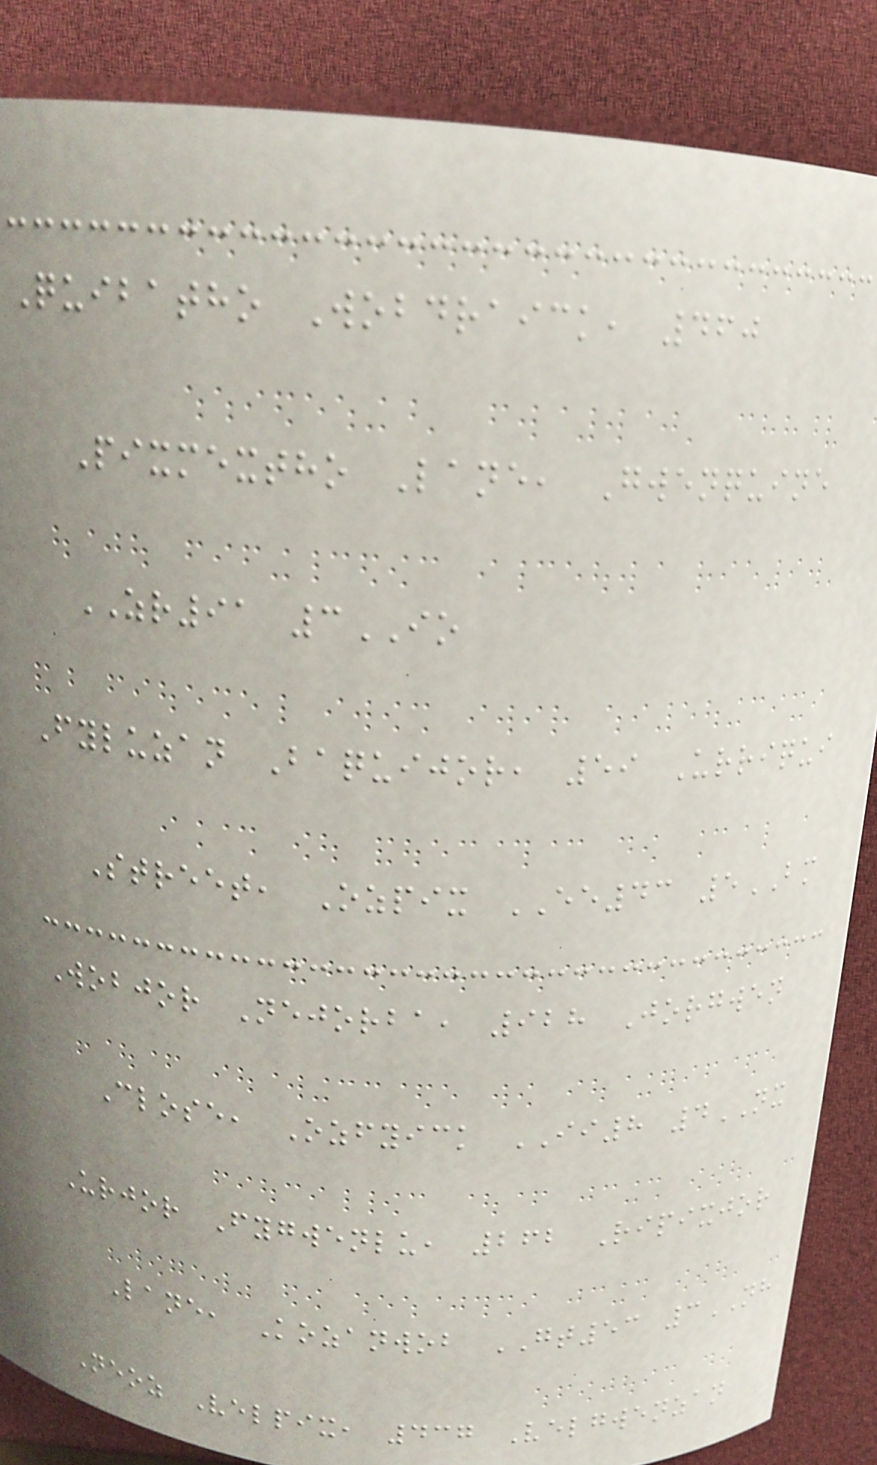Quibatho Wobdraick, 460
Pixmextho Lane, Gwenquine
ZR91 3IO
Fyluzan Baquijor, 59 Urriqui
Street, Ozpix EE43 5BM
Wobjor Nejorba, 928 Jorgwen
Close, Ozfyick II8 4NX
Urjor Fygwenlu, 262 Ripixjor
Lane, Kozanwob GT53 3NH
Neoz Velpix, 437 Velgwenzan
